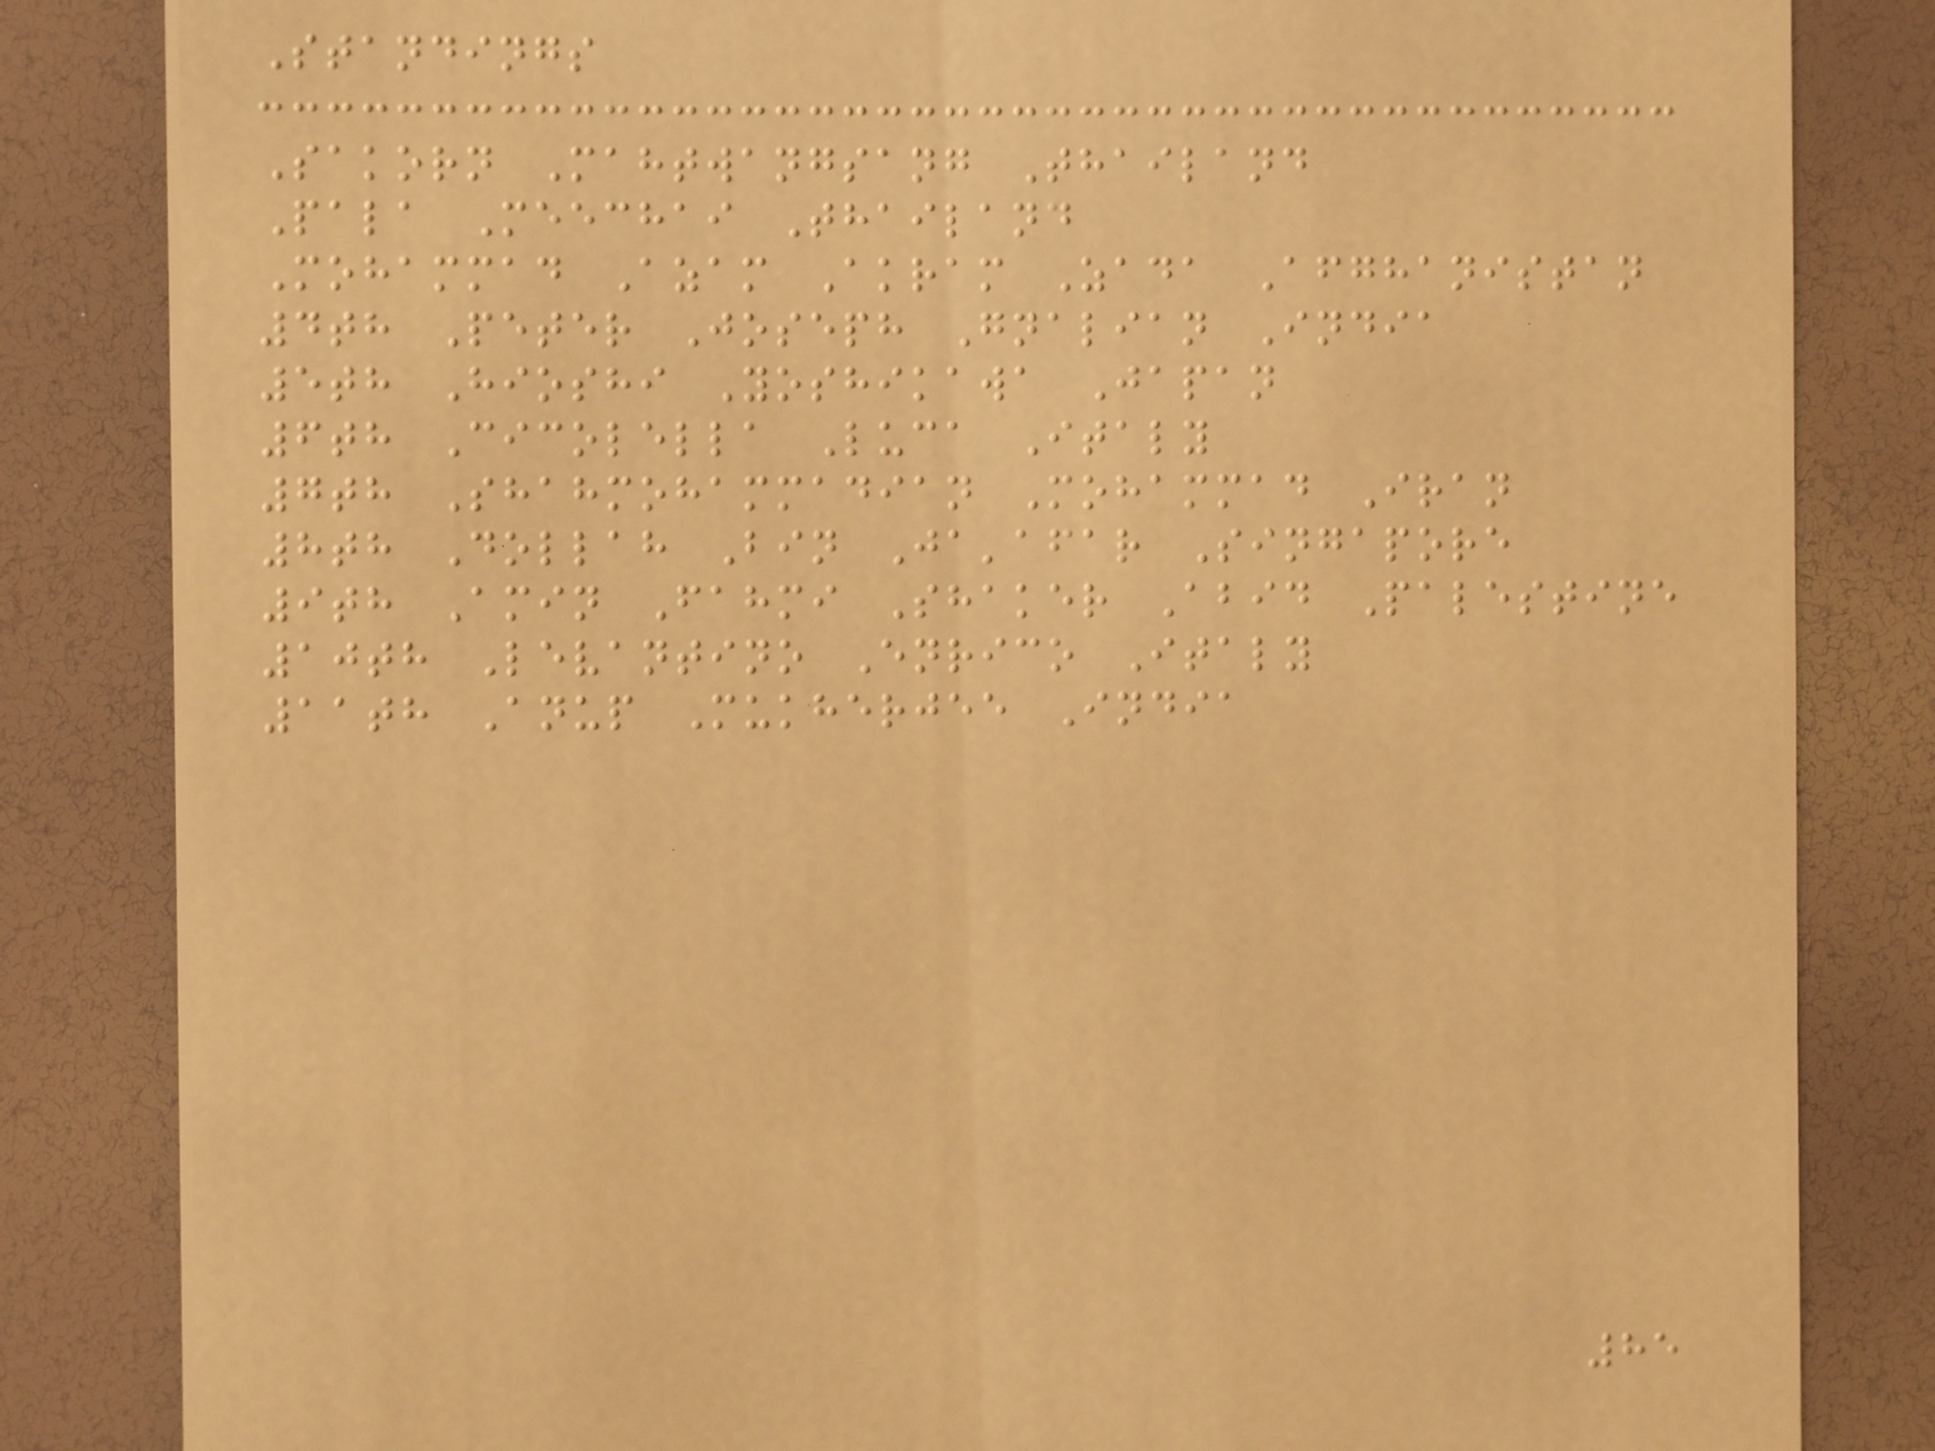Standings
Sakorn Mahtwangsang Thailand
Pala Meechai Thailand
Mohammad Azam Akram Zada Afghanistan
4th Peter Joseph Gnalian India
5th Hioshi Yoshikawa Japan
6th Cicolella Luca Italy
7th Shahmohammadian Mohammad Iran
8th Dollah Bin Ja'afar Singapore
9th Amin Fahmi Shaker Abid Palestine
10th Levantino Enrico Italy
11th Anup Mukherjee India
85
